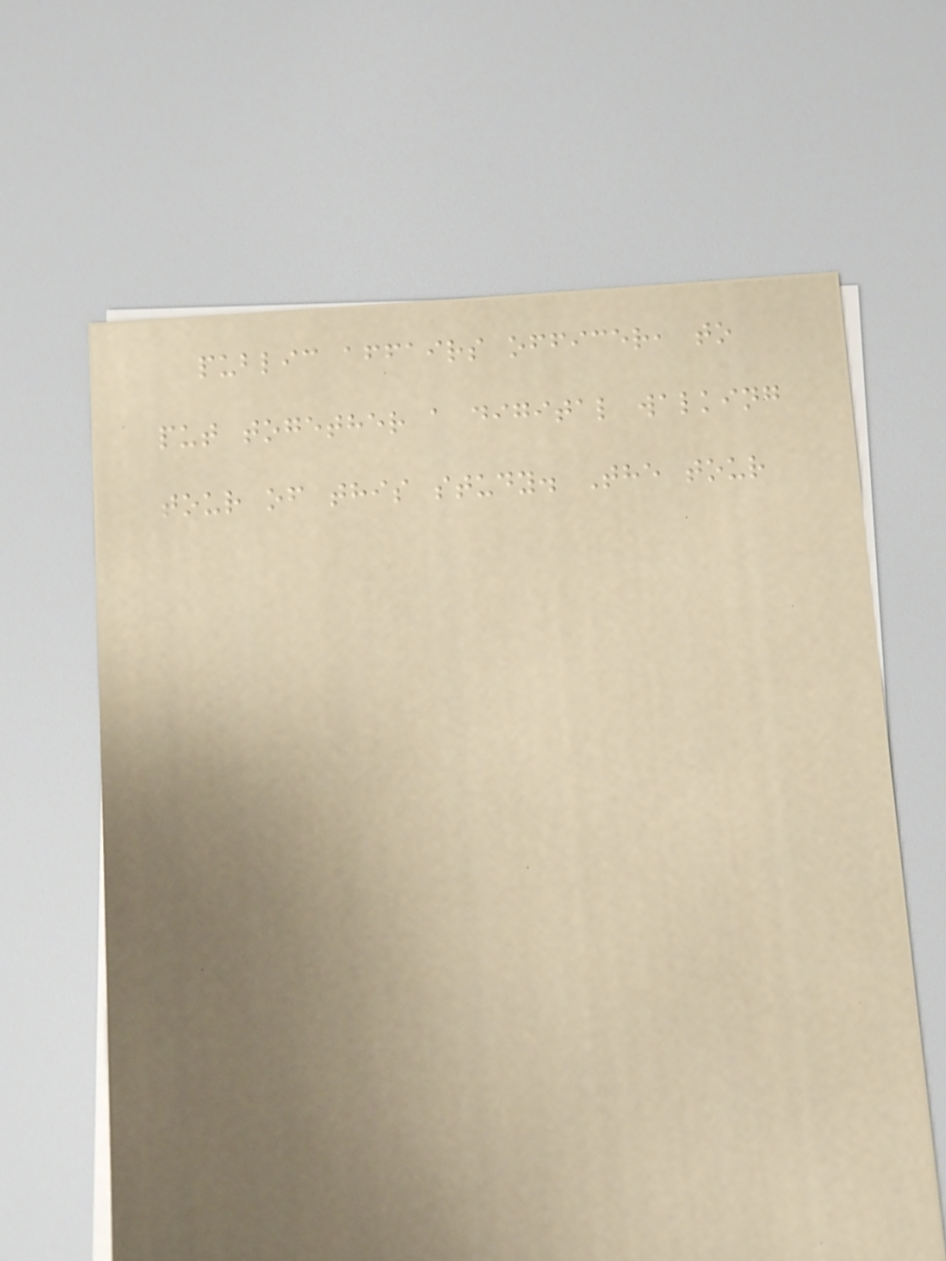public affairs officer, to
put together a digital walking
tour of this study. The tour
